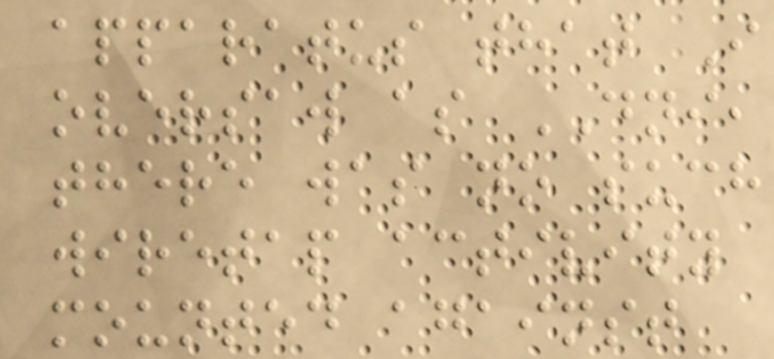apparatus that I
oversaw as DNI,
there was no such
wiretap activity
mounted against
